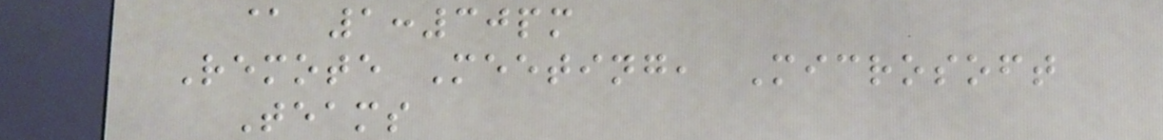@ 1:30pm
Remote Meeting, Microsoft
Teams
